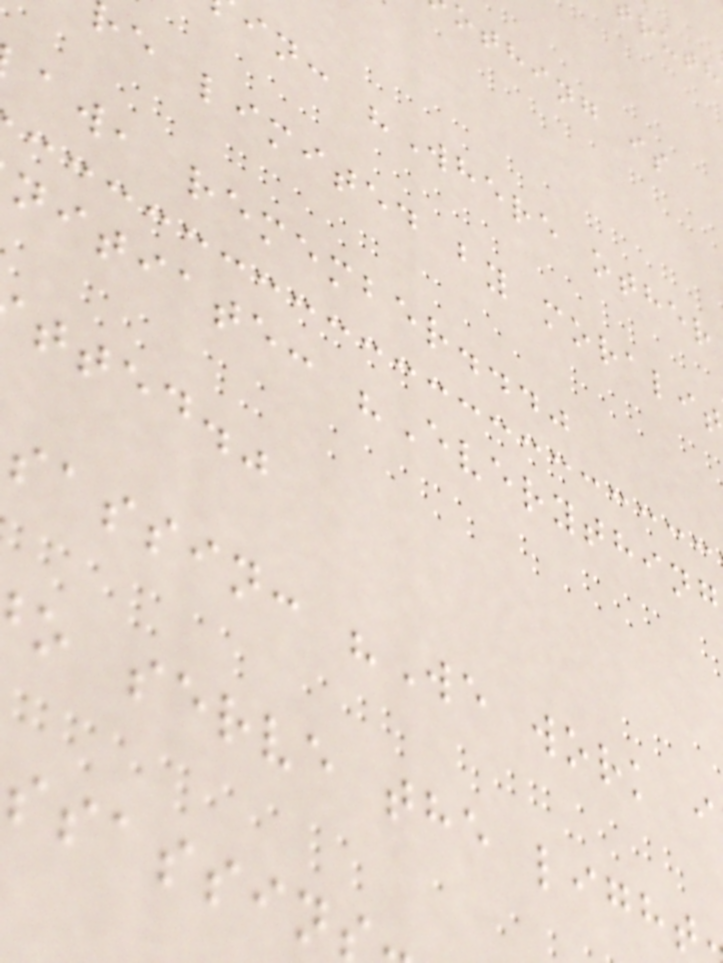othing is
in: "Where other
e limited by morali
aw, remember..."
nitiate: "Everything
tted."
sassin: "We work i
o serve the light
